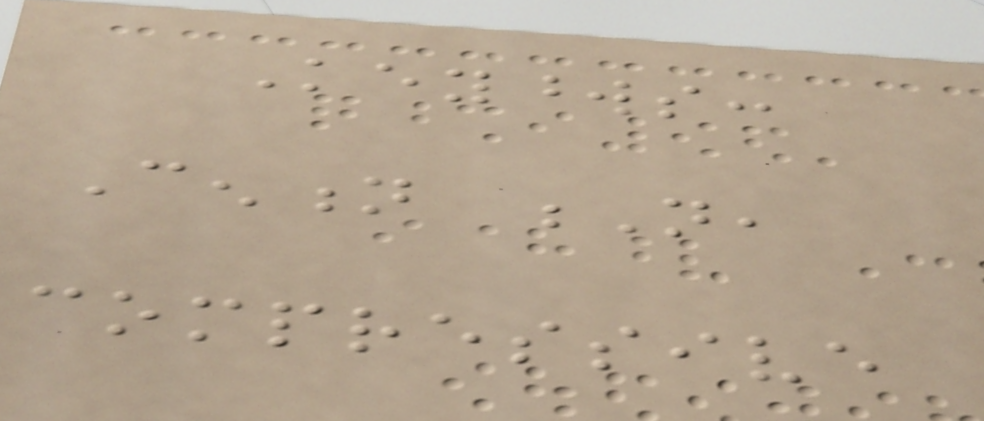Keywords:
Cention N,
compressive
